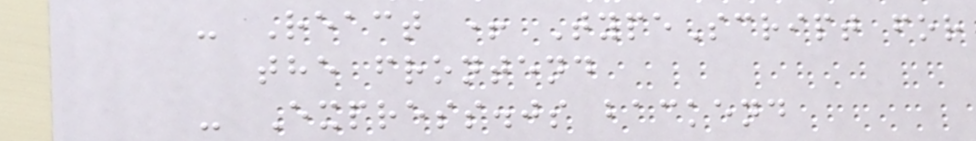- React + TypeScript for
the frontend
- Express.js backend
